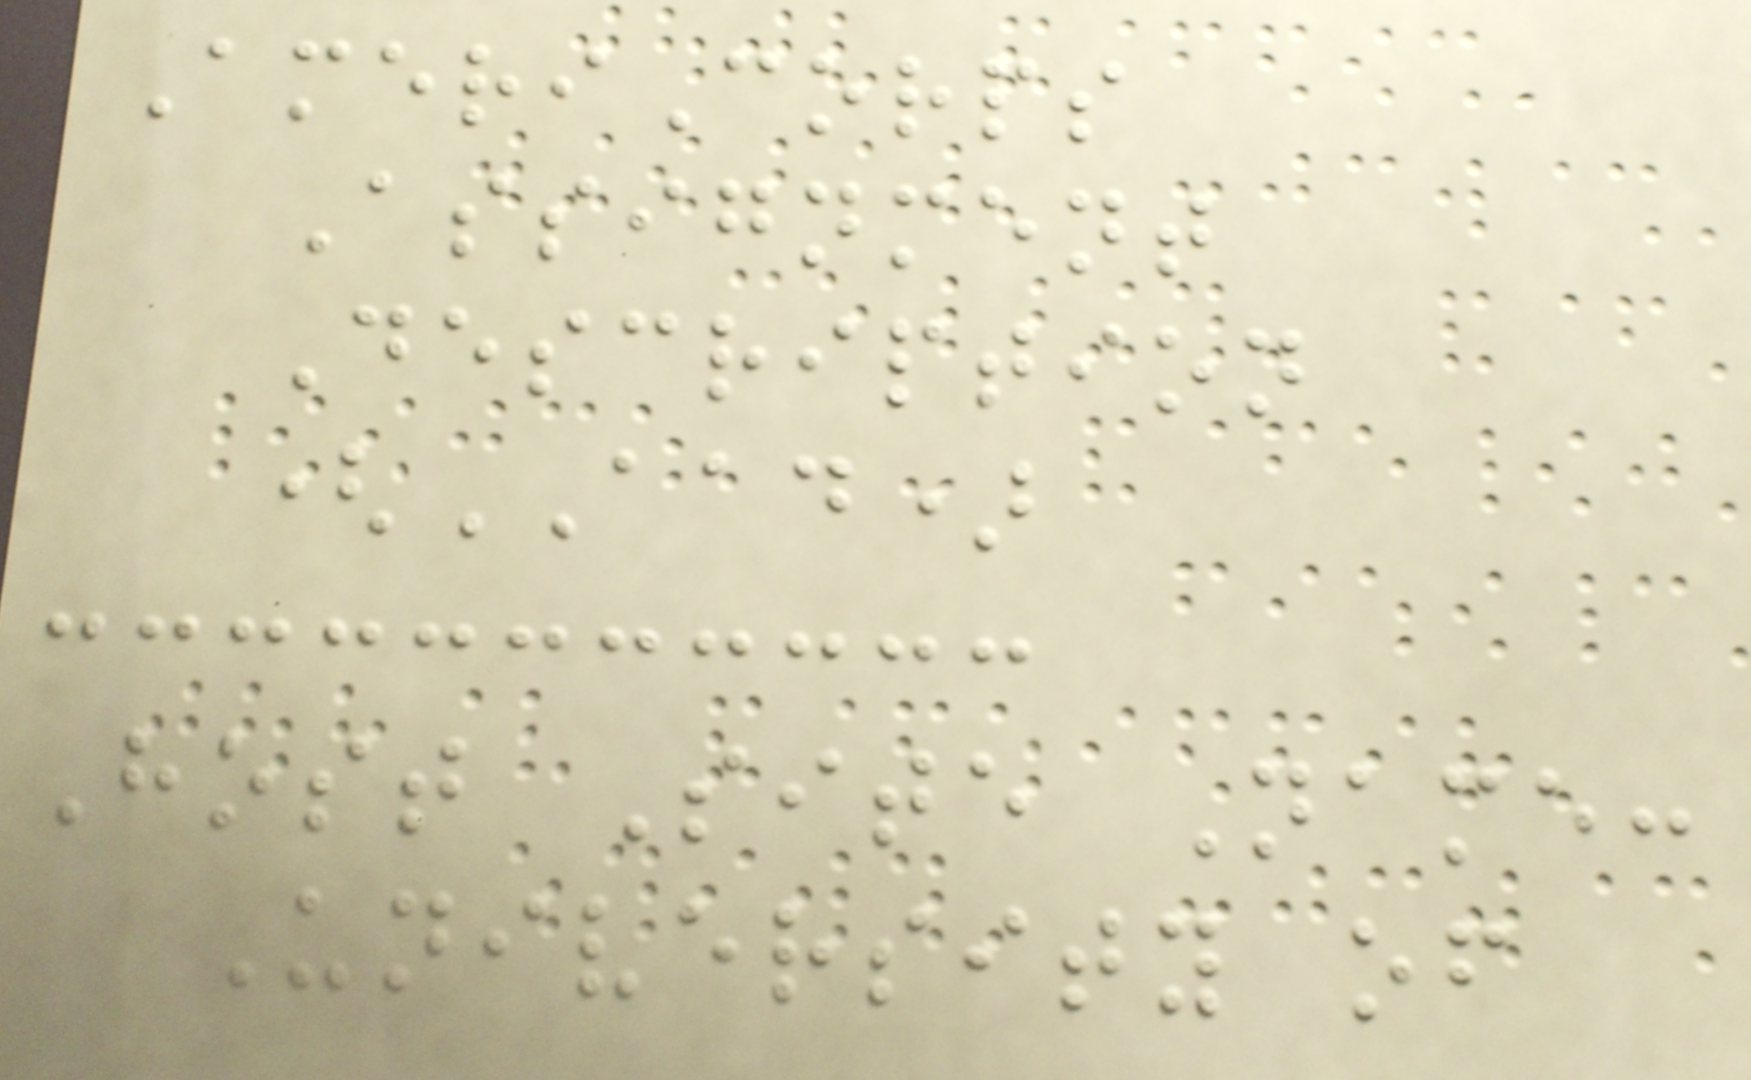AmeriCorps
Assignment
Description
(AAD)
Host Site Name:
University of
